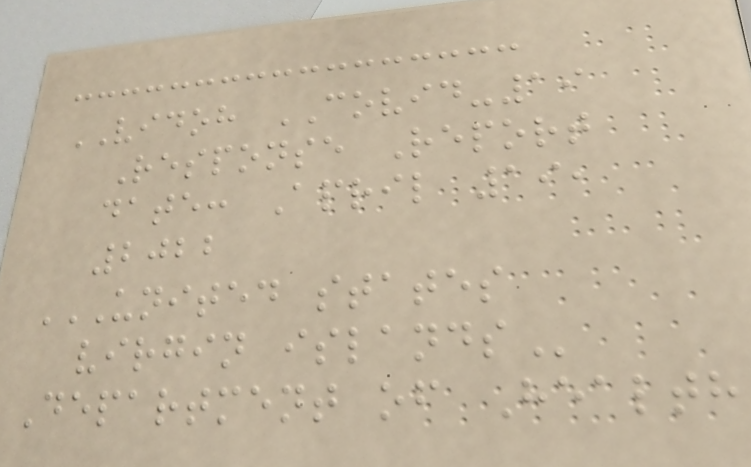VIDOH COVID-19
Response Report
date: April 19,
2022
UNITED STATES
VIRGIN ISLANDS
Department of Health
